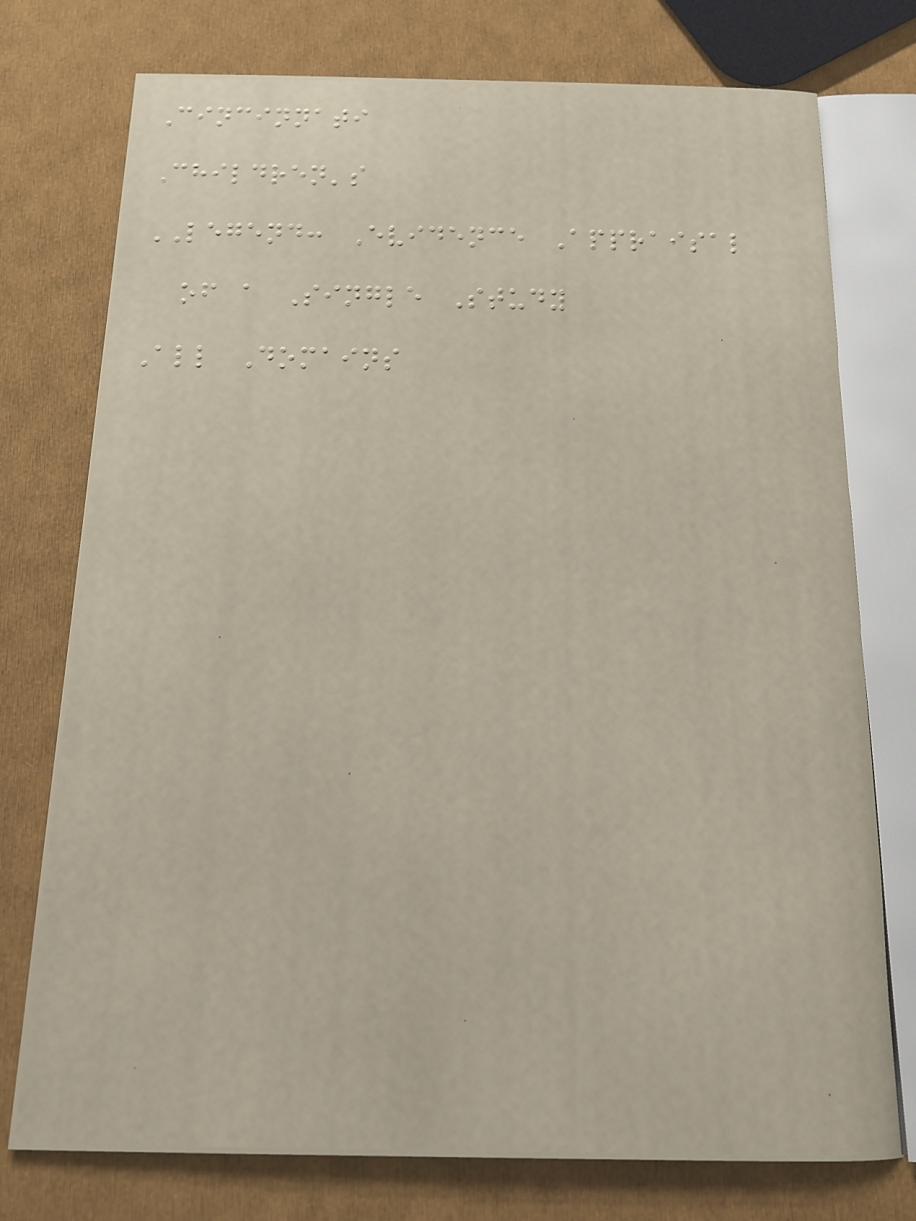Cincinnati
Children's
LEGEND: Evidence Appraisal
of a Single Study
All Domains
